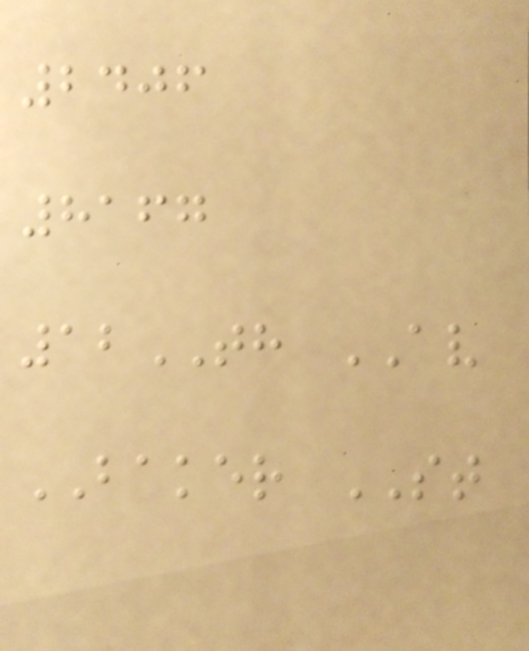2406
8167
12TH AV
BAKER ST
